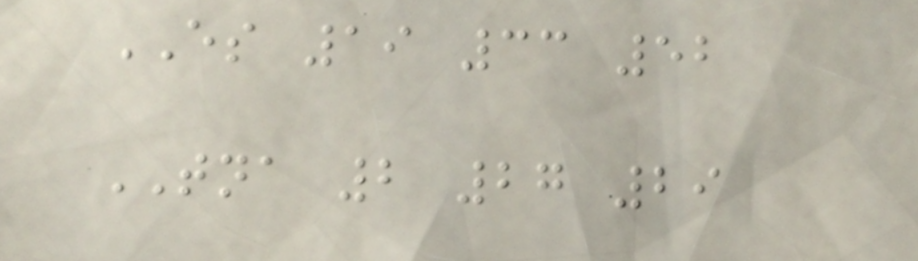ES 19 33 52
TNA 2 27 29
